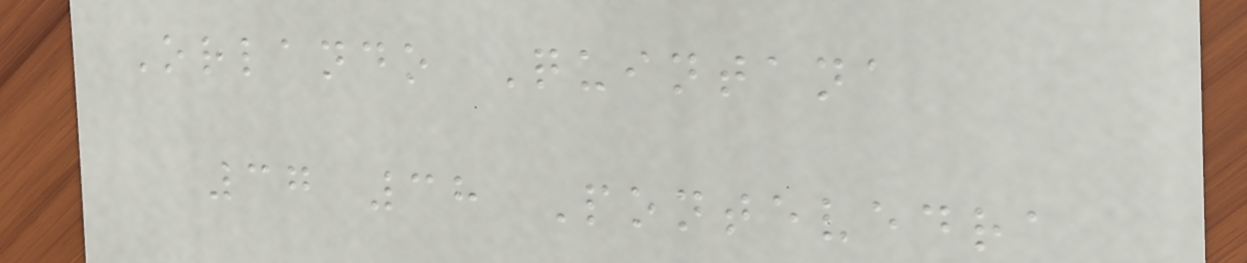Orlando Quintana
37 38 Pontevedra
